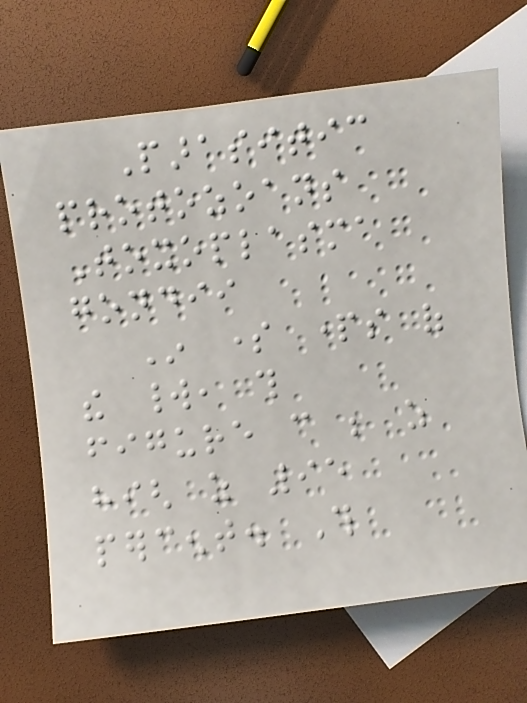Parasitic
protozoans
Toxoplasma
gondii
In some parts of
the world, this
figure can be as
high as 95
percent. This
